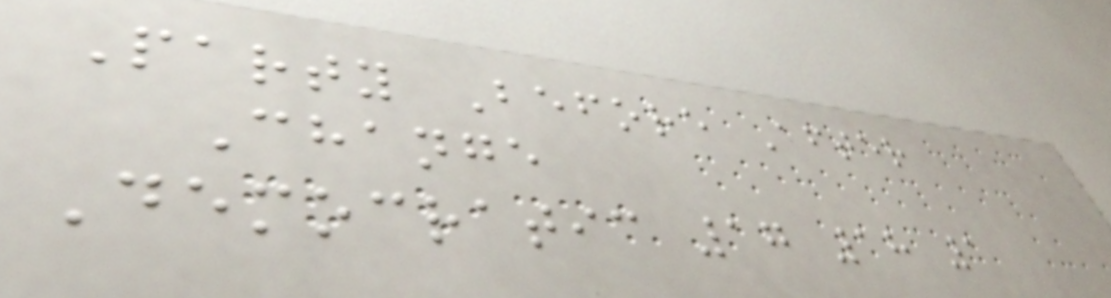Party Before After
Change
Democratic 17 18 1
